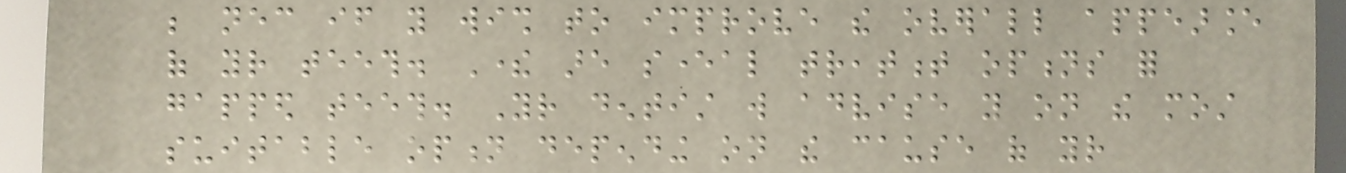be necessary if you wish to improve the overall appearance
of your teeth. There are several treatment options for
gapped teeth. Your dentist will advise you on the most
suitable option depending on the cause of your
